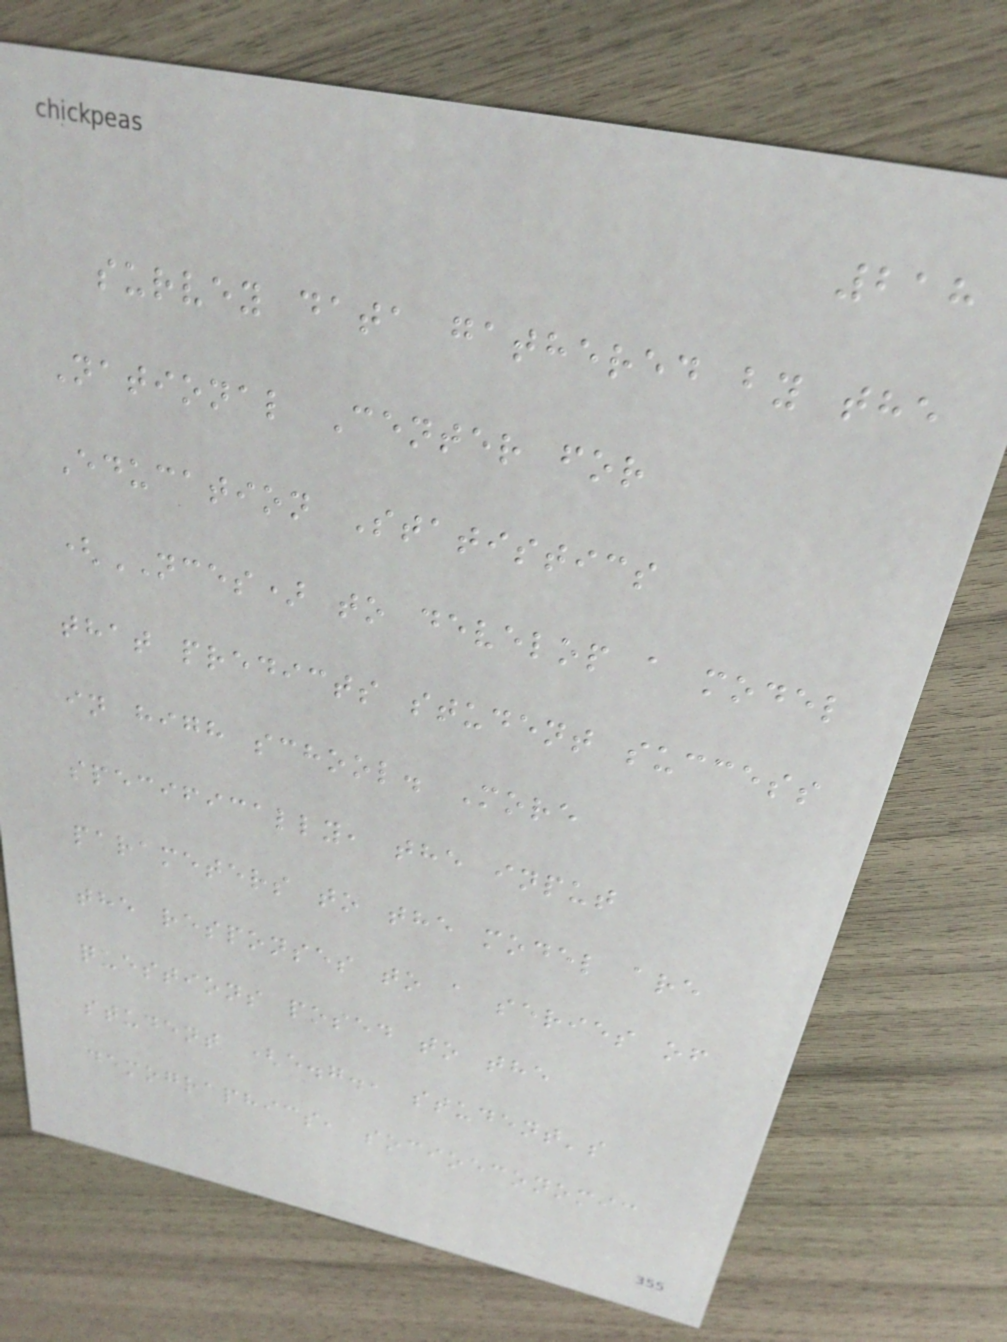218
survey data gathered by the
National Center for
Education Statistics
(NCES) to develop a model
that predicts student success
in high school. More
specifically, the input
parameters to the model are
the responses to a series of
questions posed to the
student (e.g., student's
demographics, socioeconomic
